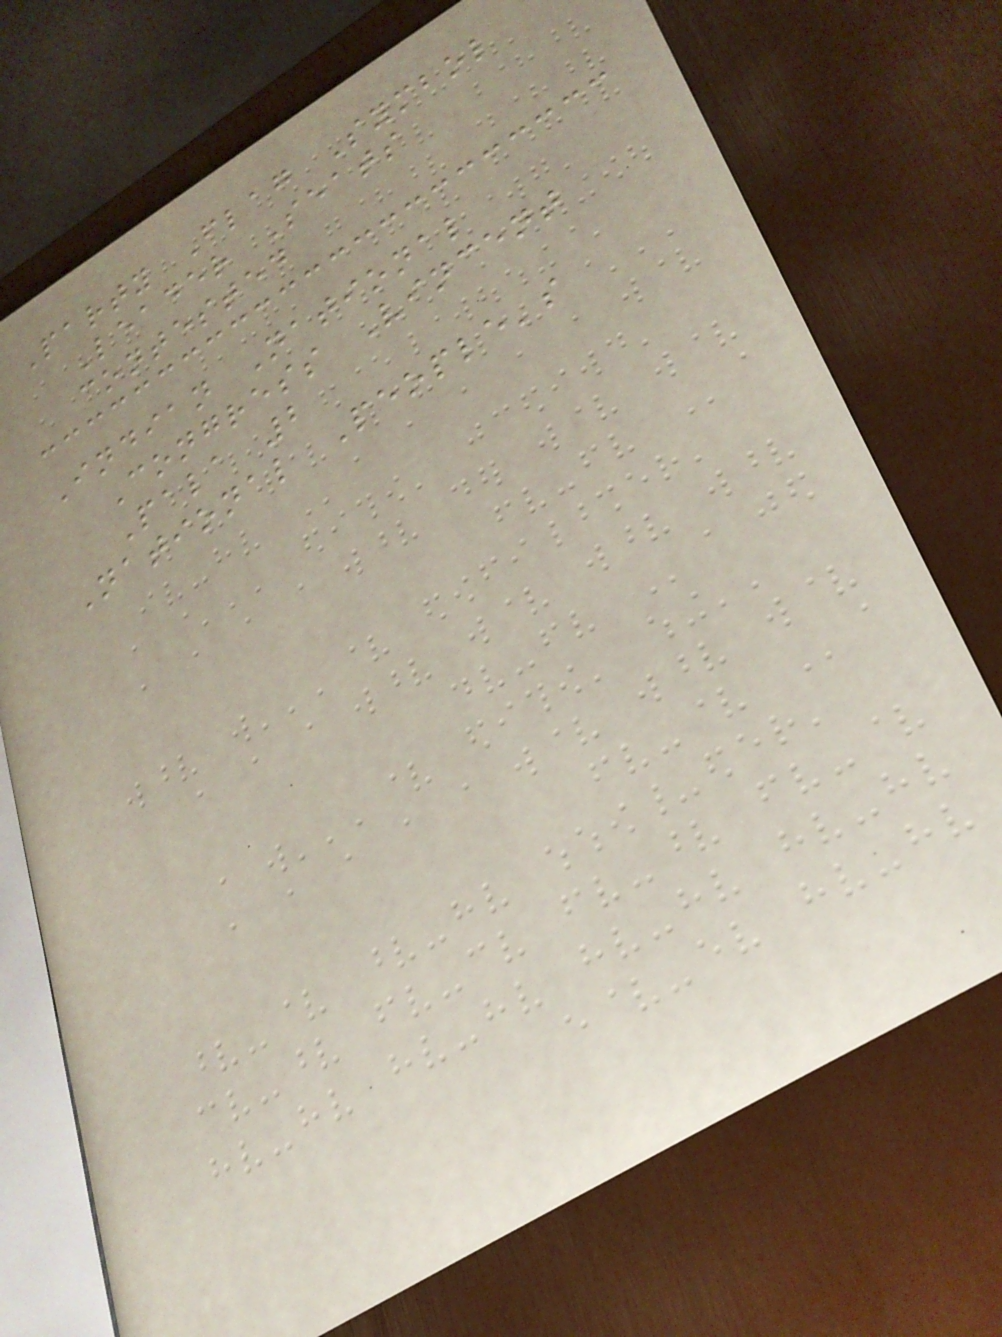Party Flag Symbol
Leader Seats
contested
Indian National
Congress Vincent
Pala 2
National People's
